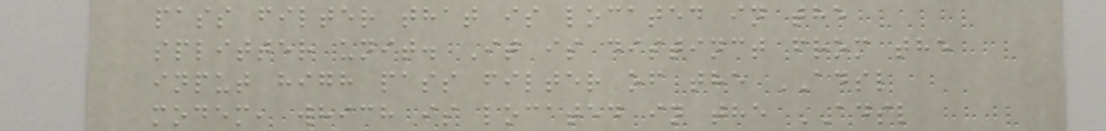pass filter that is located in the
splitter unit. It is distinct from the
input high pass filter of the ADSL
modem, which is located in the ADSL
